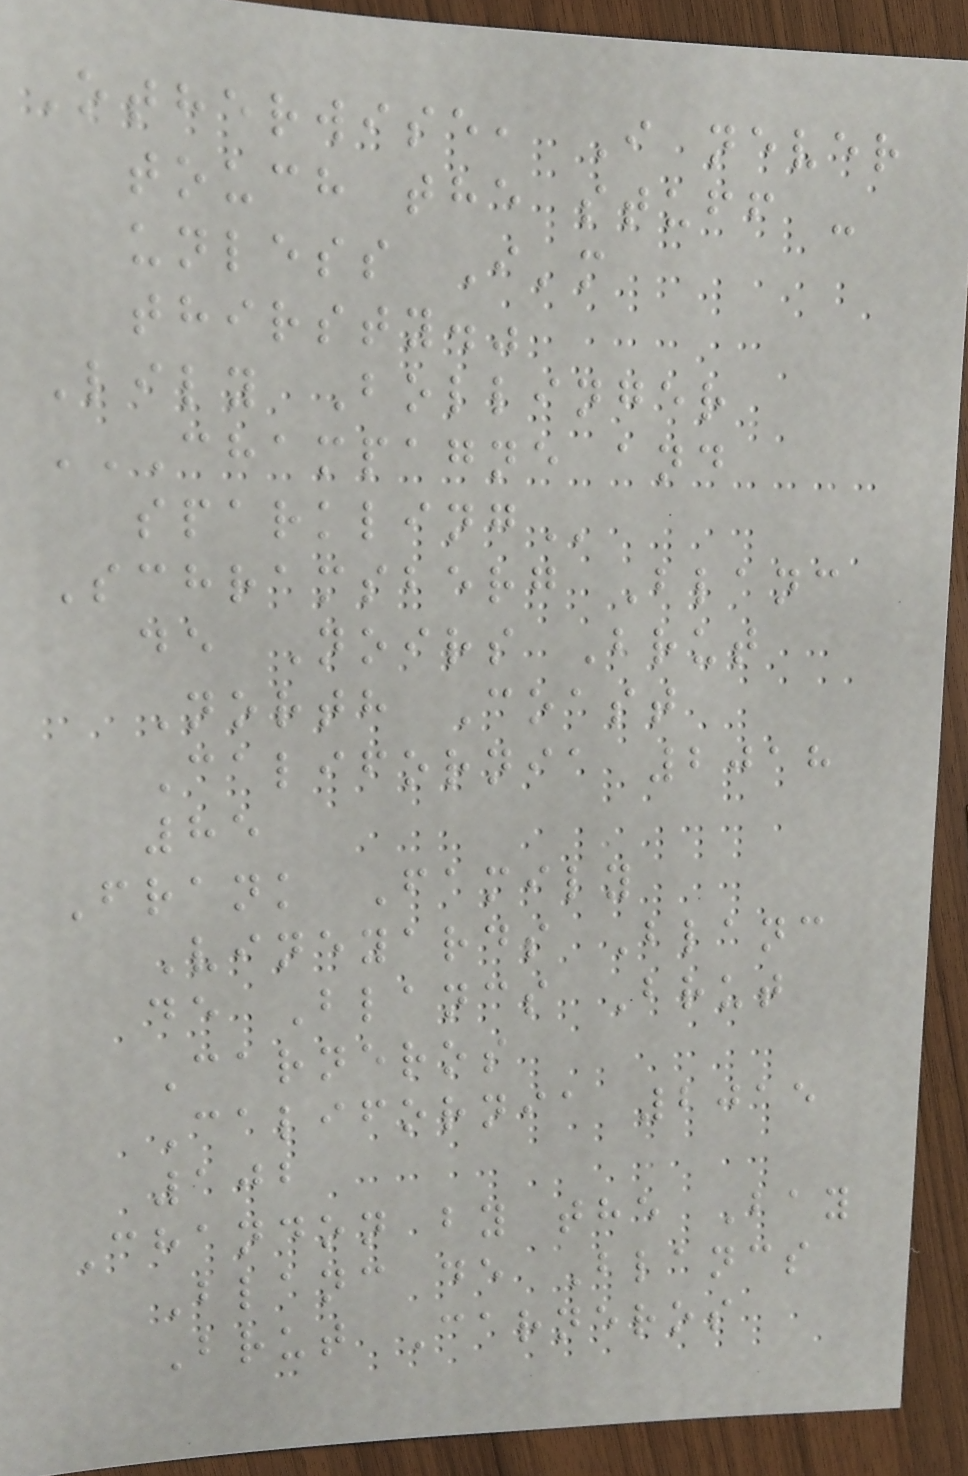Otherwise, I never
touch the stuff -
unless I'm
thirsty."
Lily Bollinger
CHAMPAGNE AND
SPARKLING
Schramsberg Blanc
de Noirs Brut
North Coast
California 2018
85
Frank Family
Vineyards Blanc
de Blancs Brut
Carneros
California 2015
102
Chandon by the Bay
Blanc de Blancs
Brut Carneros
